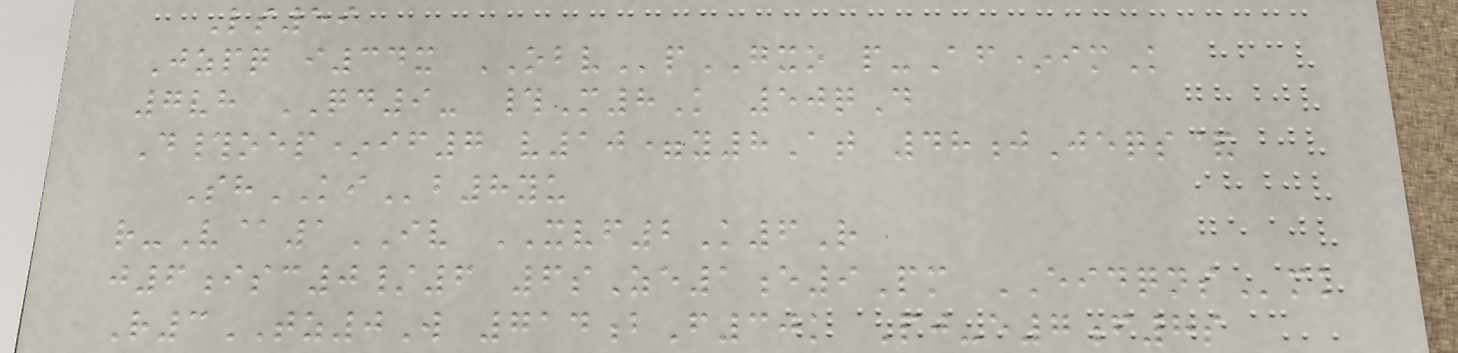Ls59
Jzpq i34x OBVpGXO p-Af*imK
7vh QD9- #M8K 50qD
D#oep*if7 v10=y8At 48jJeqs&
ShKIb8yu
r-V@1IV XVF2K6R
j6isc0/6 6sZe1e9Pm EIDQNSmk
R3TZ0W 714bF30k Pj-e7f8s
